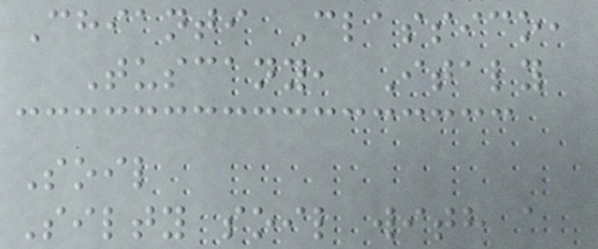Chianti Classico,
Tuscany, Italy
Soil
Silty soil with a
